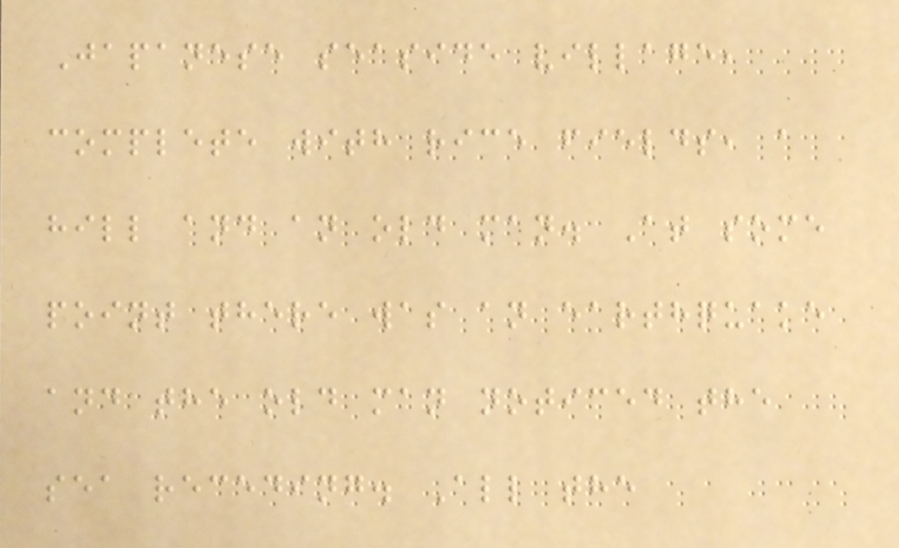Japanese seaside village,
complete with rice fields, a
hill and an old man. At some
point there was an earthquake
and the old man noticed the
sea receding. All the
